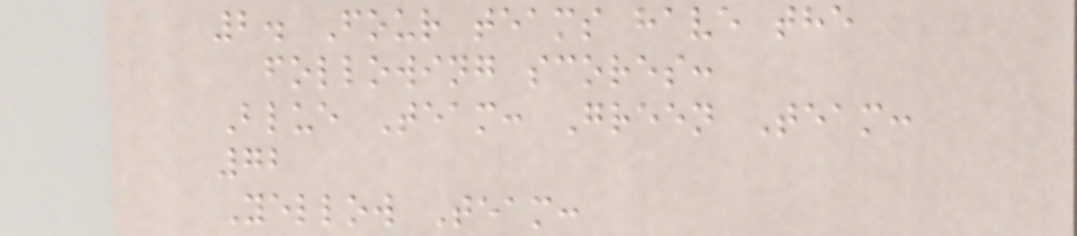2. Four teams have the
following scores:
Blue Team: Green Team:
72
Yellow Team:
